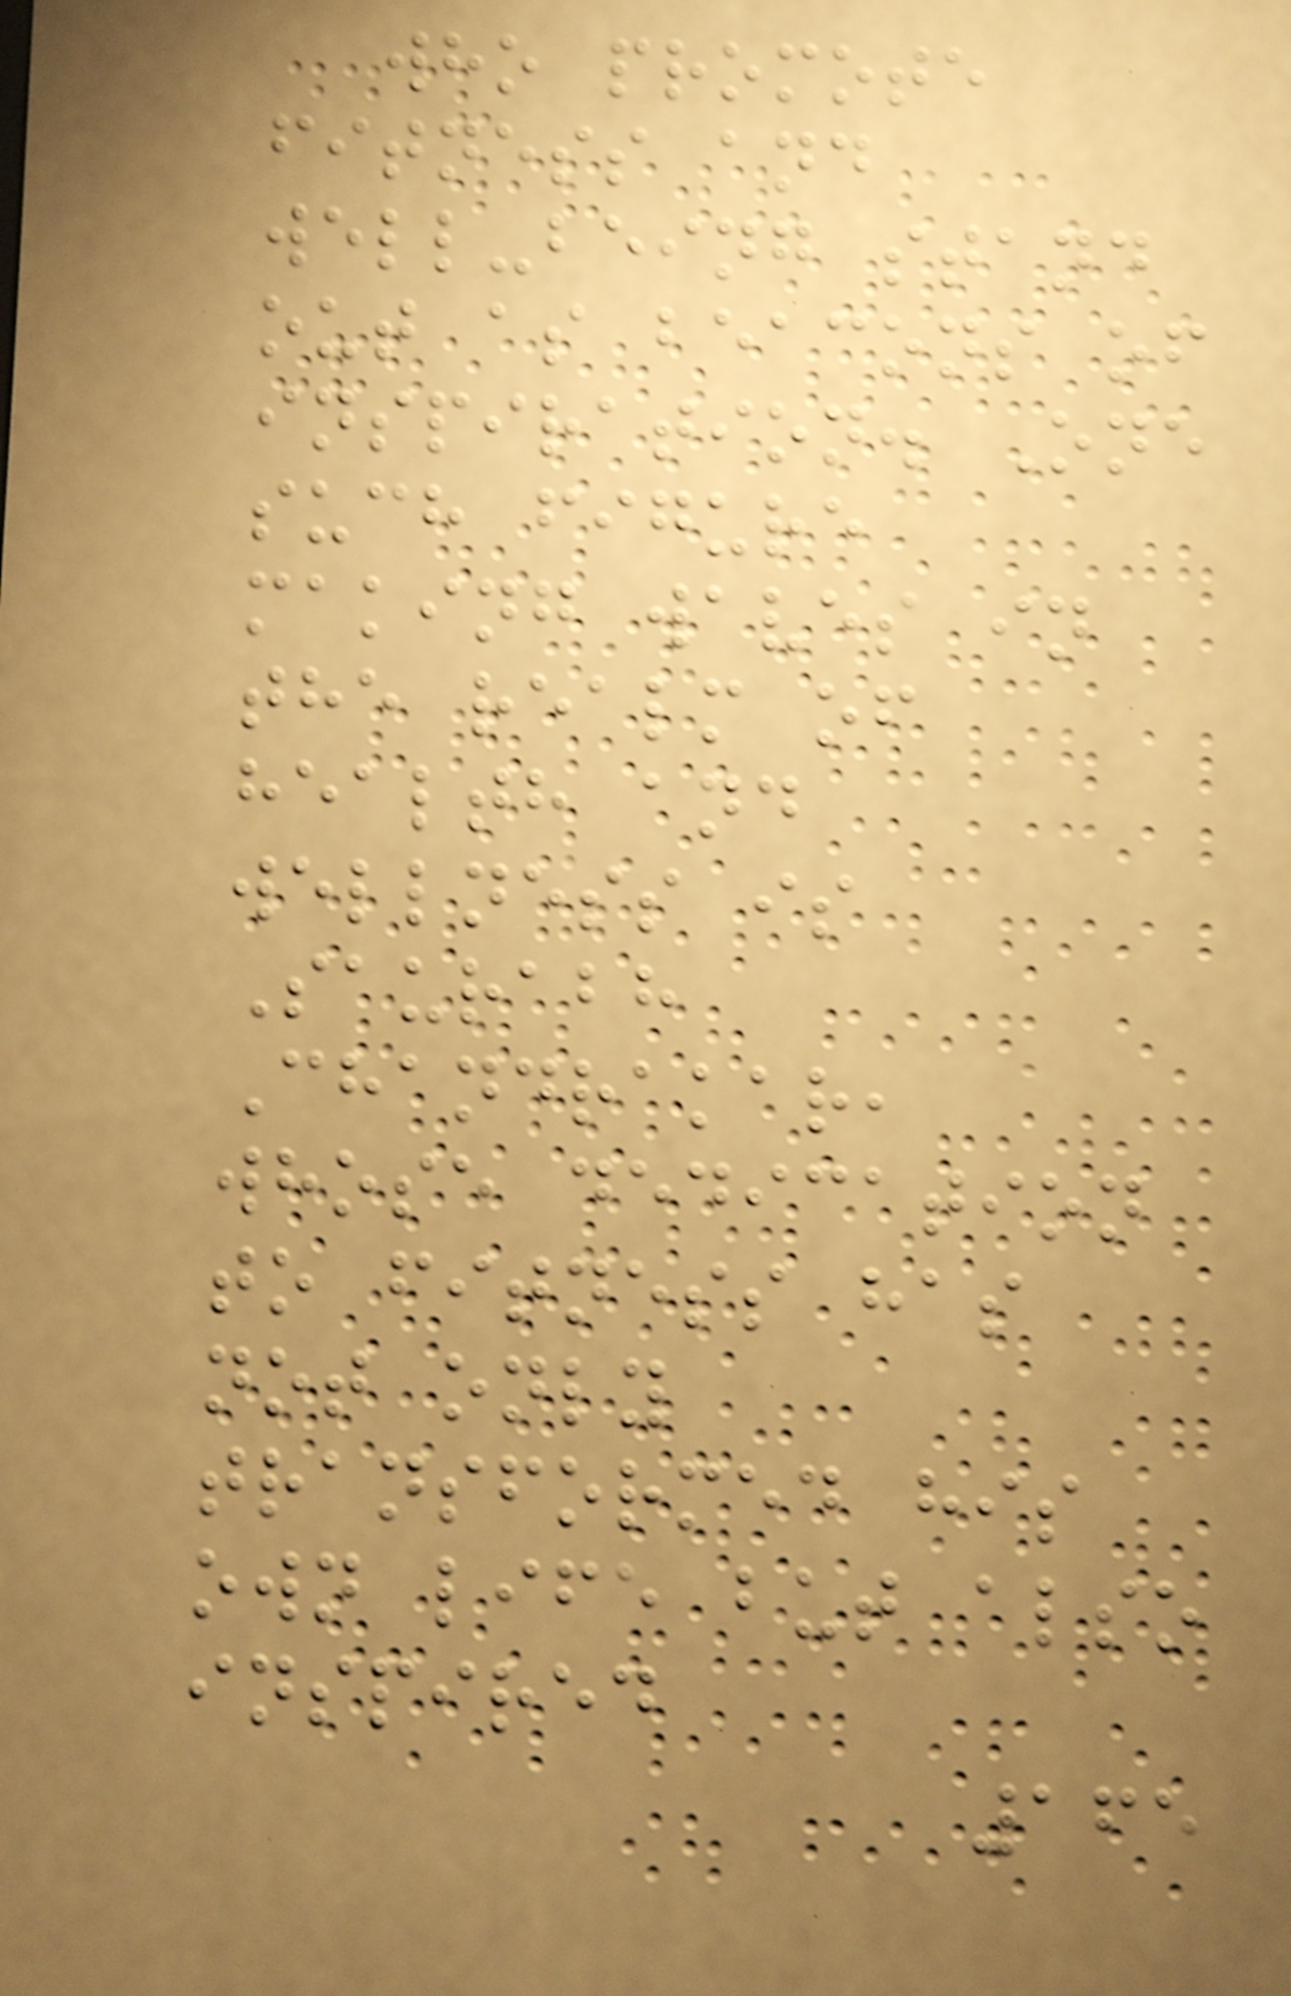who promote
fitness and
well-being stand
out as beacons of
inspiration. One
such figure
making waves in
the realm of
health and
wellness is
Saurabh
Chandrakar,
whose dedication
to fitness has
not only
transformed his
own life but also
inspired
165
